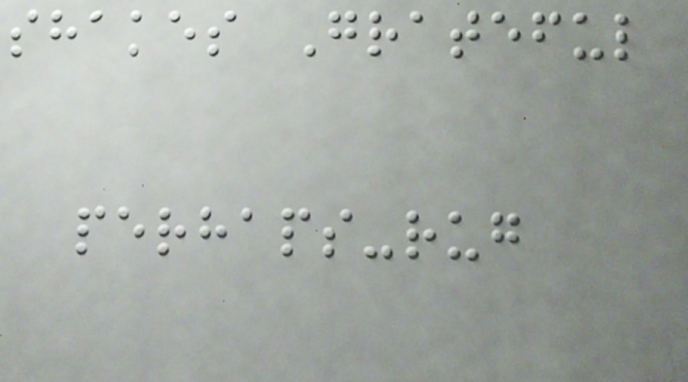shakes Grateful
perhaps-rug
